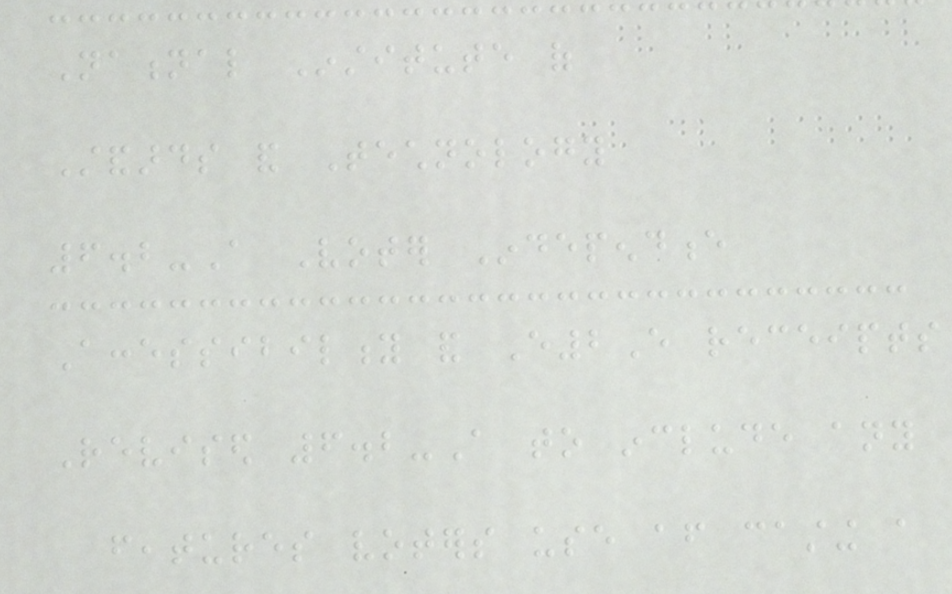National Institute of
Standards and Technology
6.2-A Voter Independence
Accessibility and E2E receipts
Revised 6.2-A to include any
features voters use after casting a
